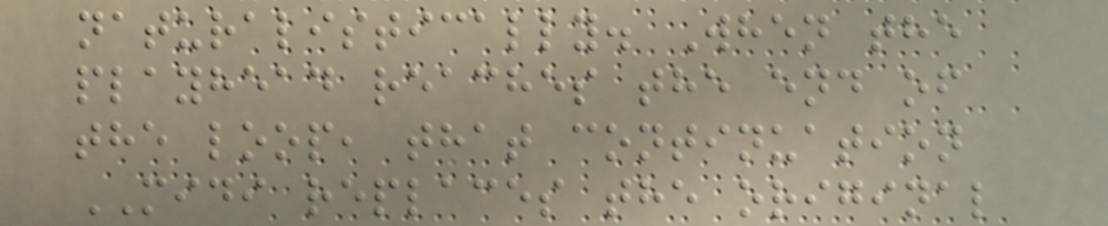naturalistically. When the
playhead reaches the end of
the loop, that continuation
MIDI replaces the original
